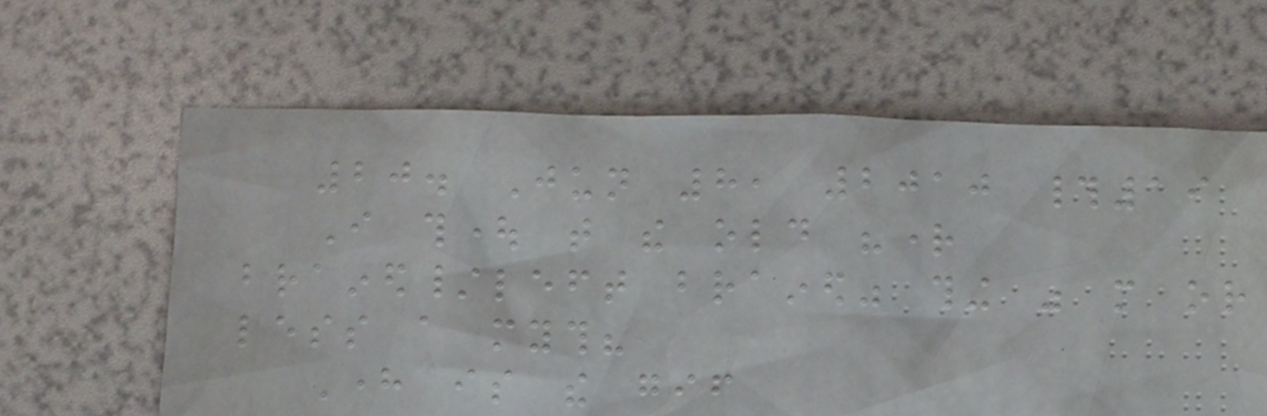20. Jun 8, 2010 #19
I thought that the old "right
brained/left brained" thing was more or
less a myth?
Here is the gif
